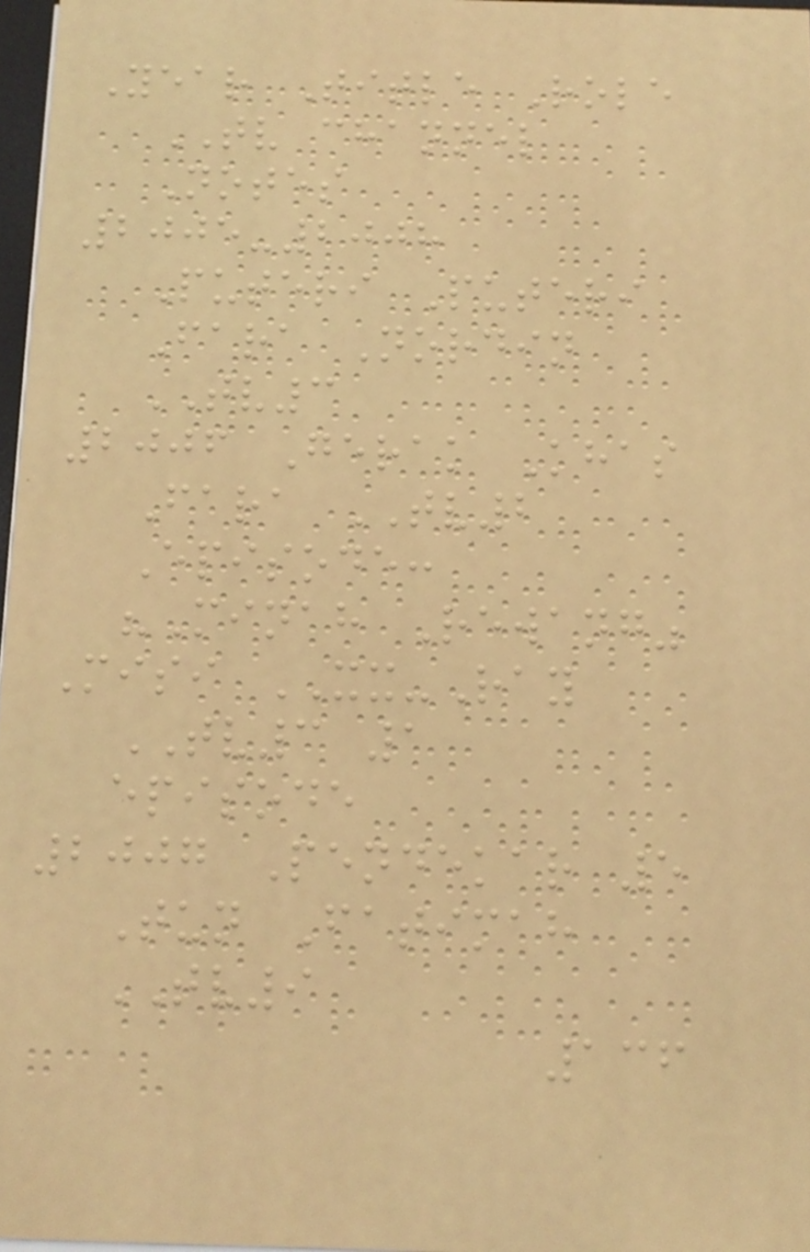Year Title Role
TV channel
Notes
2005-2008
Puteri Puteri
Fara Nordin
TV3
2006 Gerak Khas
Fara TV2
Episode:
"Minah Rewang"
Misi XX-Ray
TV3 1
episode
2007 Pendekar 5
Tun Fatimah
TV9
136
